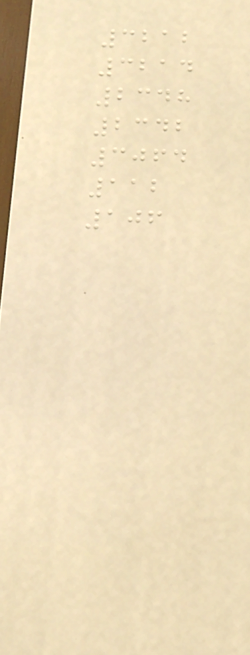3212
3214
2348
2342
3064
112
106
